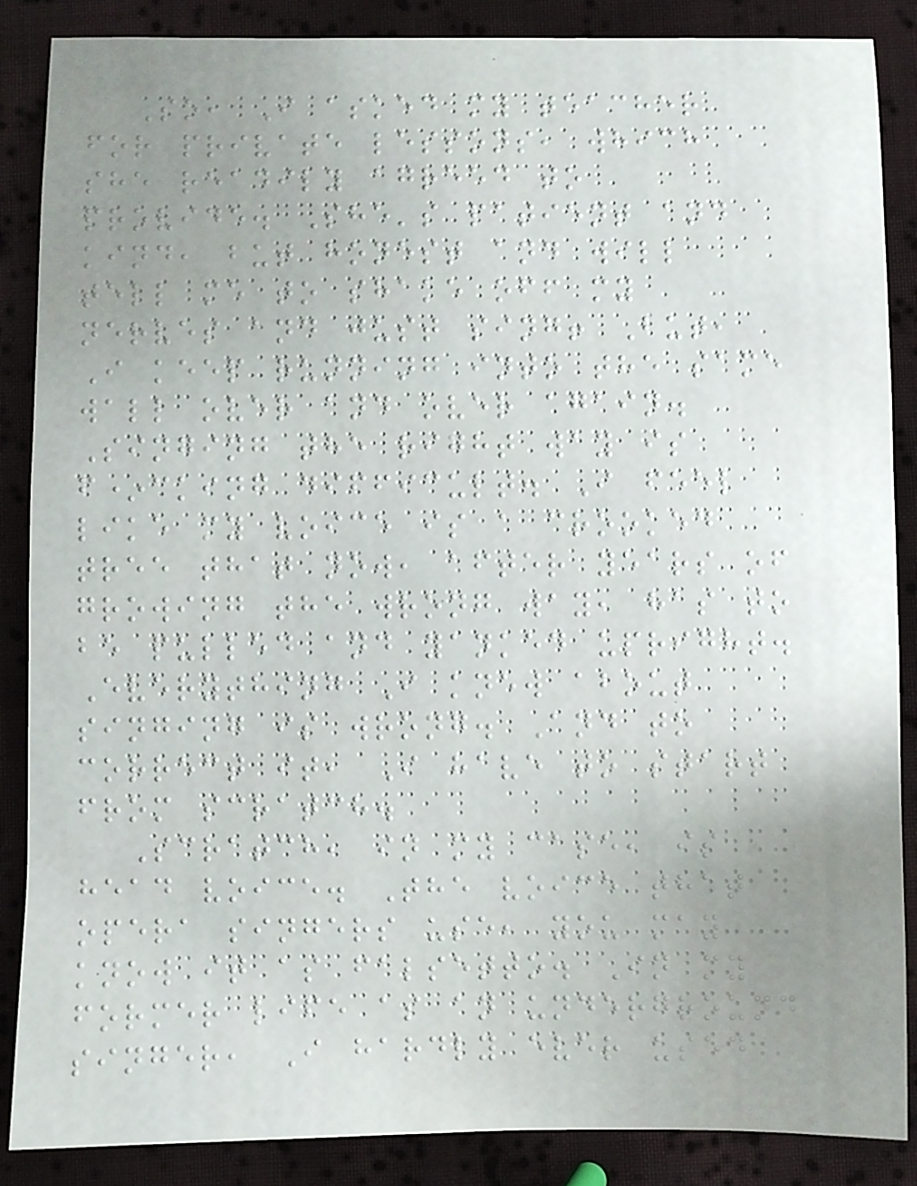So, I asked my teacher
for private lessons, which
she readily agreed to
provide. She's patient and
kind, but honest and will
tell me to shake off my
nerves and just sing! But,
I keep running into the same
wall over and over again.
Singing the right way is
f*cking difficult. I feel
like my voice is a crooked
tree that now, after years of
growing the wrong way, has to
be pulled and yanked upright.
Everything I knew about
singing is wrong. And to
correct it, I have to start
from scratch.
Scratch, in my case, is
head voice. The voice that
opera singers use, you may
know it as falsetto. In my
former life as an underground
singer, I hardly ever used
